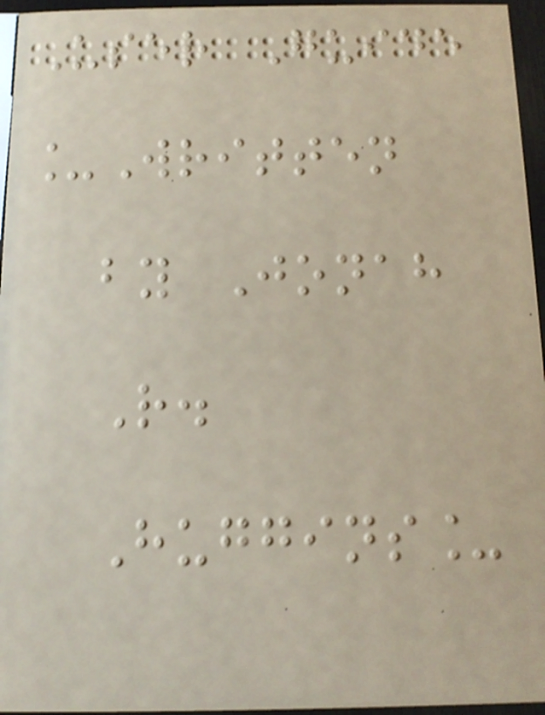User Guide
_Written
by Jonah
R.
Huggins_
